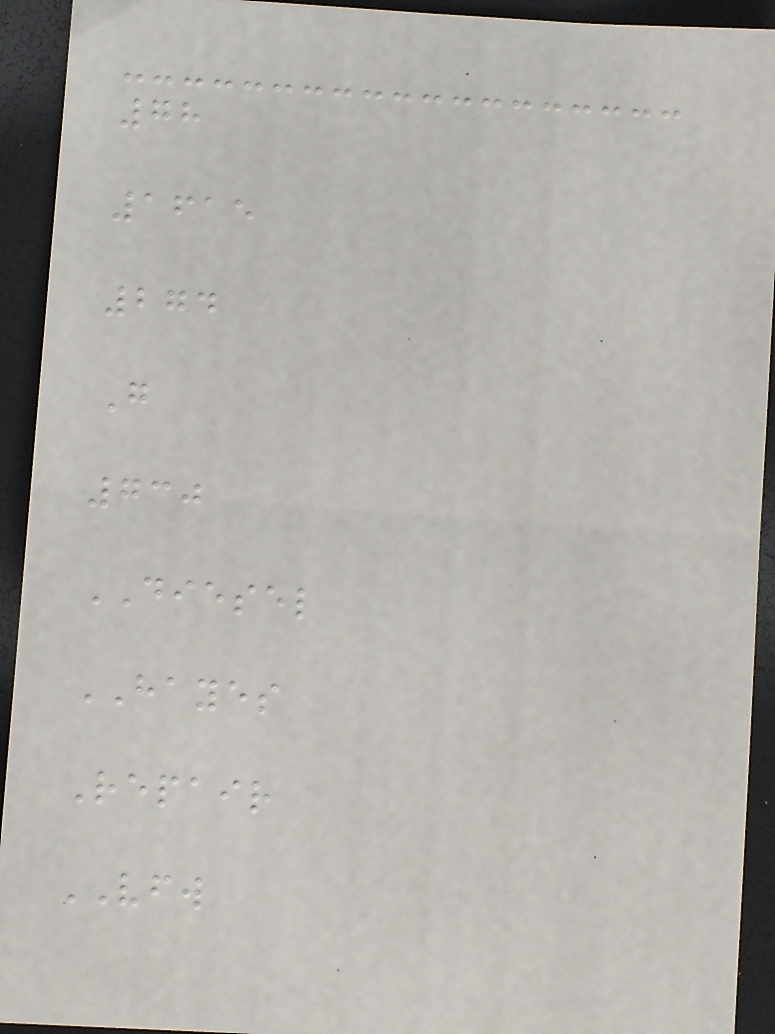78
1615
274
G
730
DIESEL
HAYES
Repair
VFW
